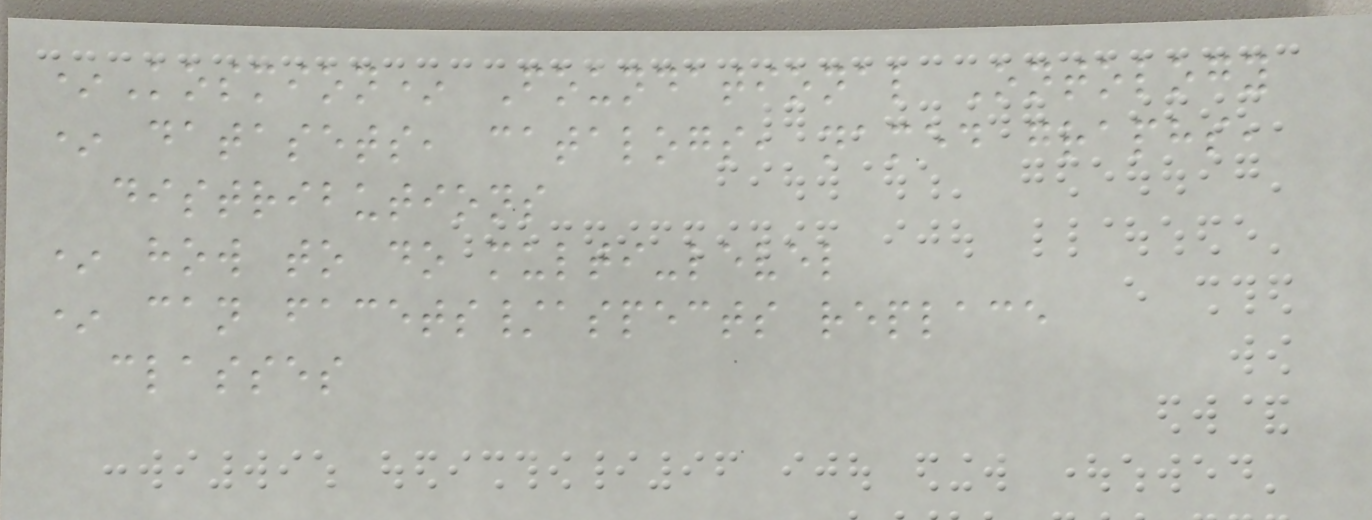*Kosmion* Foundational Ontology
* datasets, catalogs, named graphs,
distributions
* how to do multi-level
* can facets/aspects replace
classes
